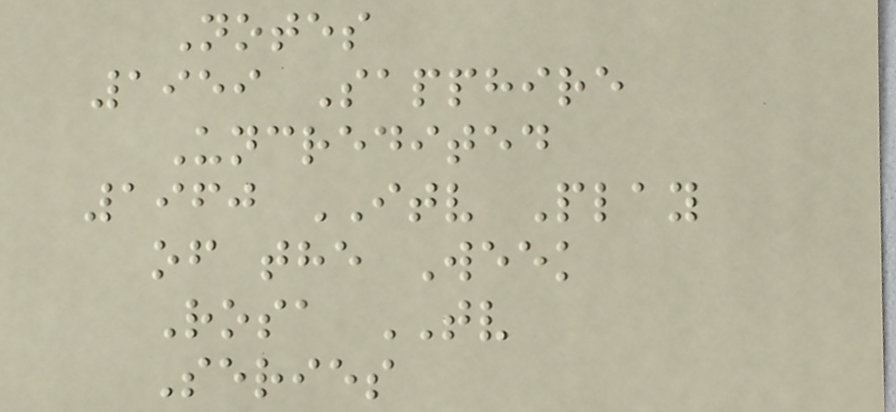Notes
1959 Sapphire
Uncredited
1960 ITV Play
of the Week
Rosa TV
Series
